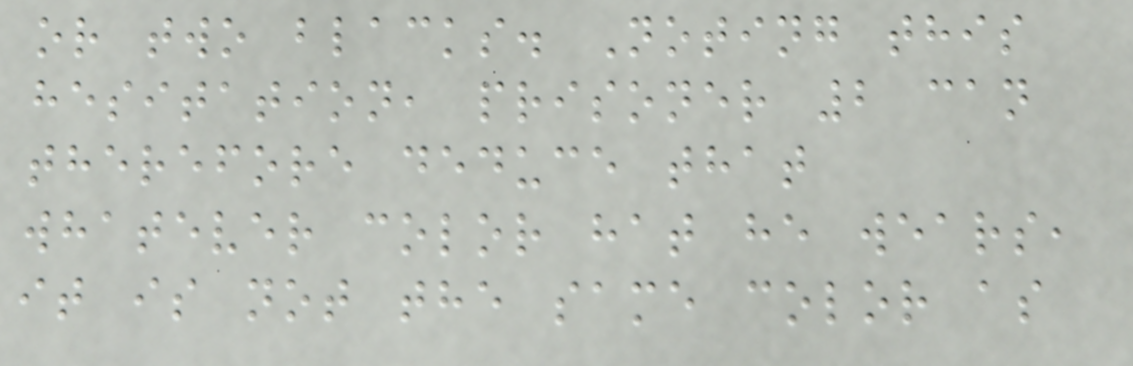or two blacks. Noting this
hesitation, prisoner 2 can
therefore deduce that
whatever color hat he wears,
it is not the same color as
